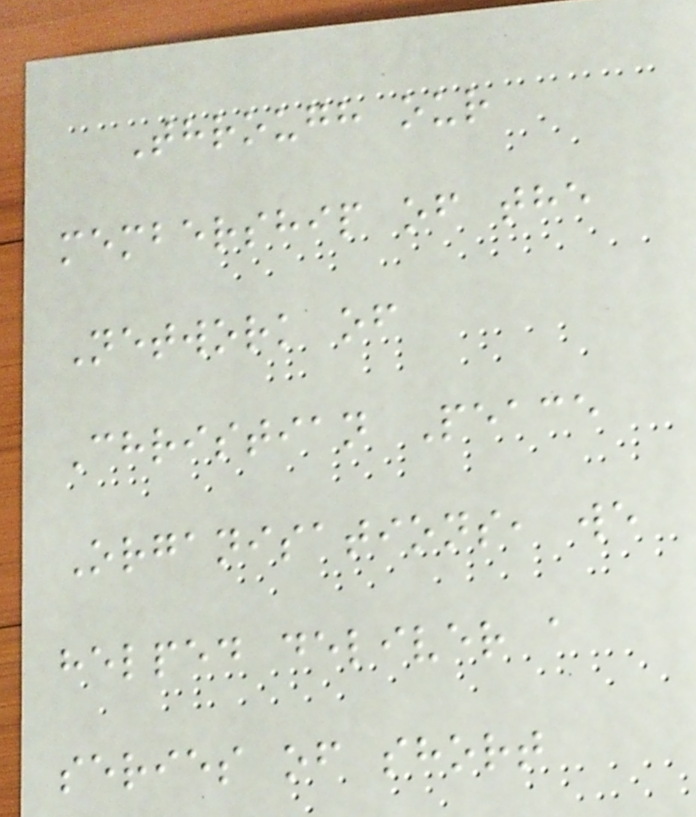Through our
membership of the
Network of
Christian Peace
Organisations, we
helped deliver a
series of short
